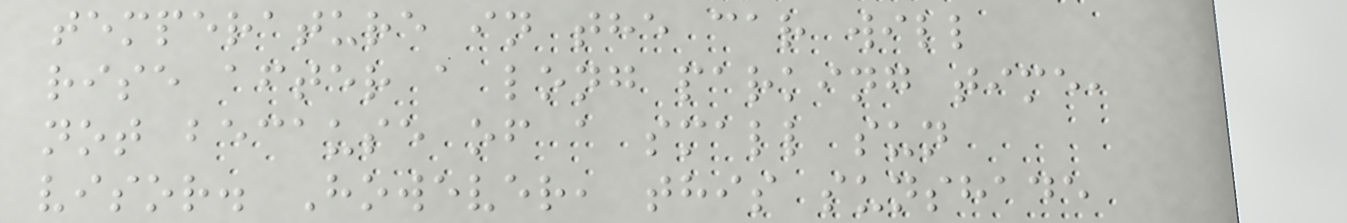temperature in the car will
rise after a long parking time,
not because of a small sun
visor. However, this sunshade
